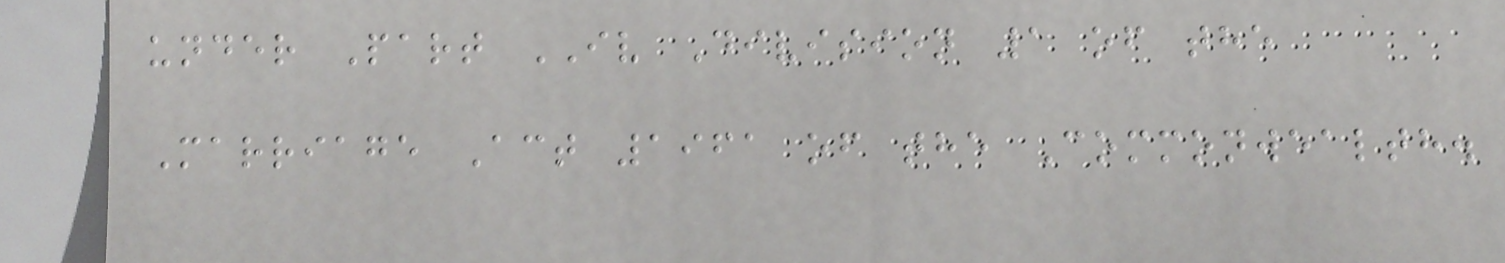under Part IV Division 1 of the
Marriage Act 1961 of the Commonwealth.
